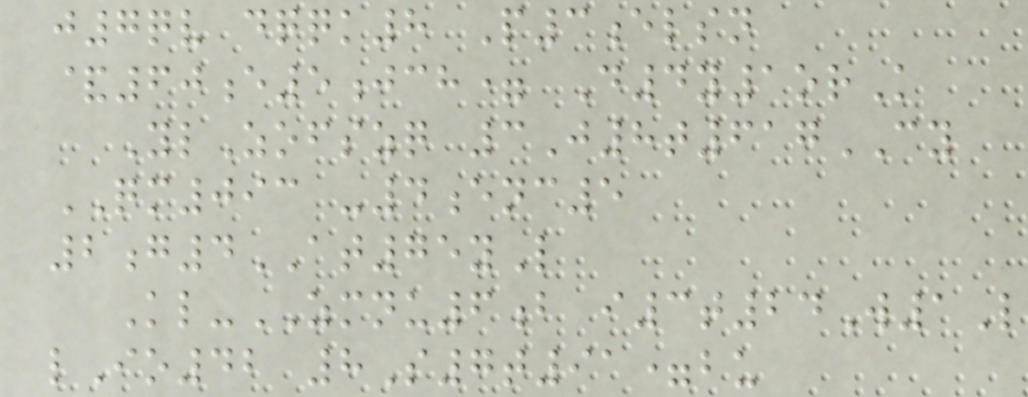j7qv dqqk8 P3elsn
&60e5jch= D4y1orK
YlZofszq 3J8t617CY
QM093 -4enc5
2g4AT75yL
Kl-ZMNU6b i3t24W1L
lIo42 8S7t91=bu
